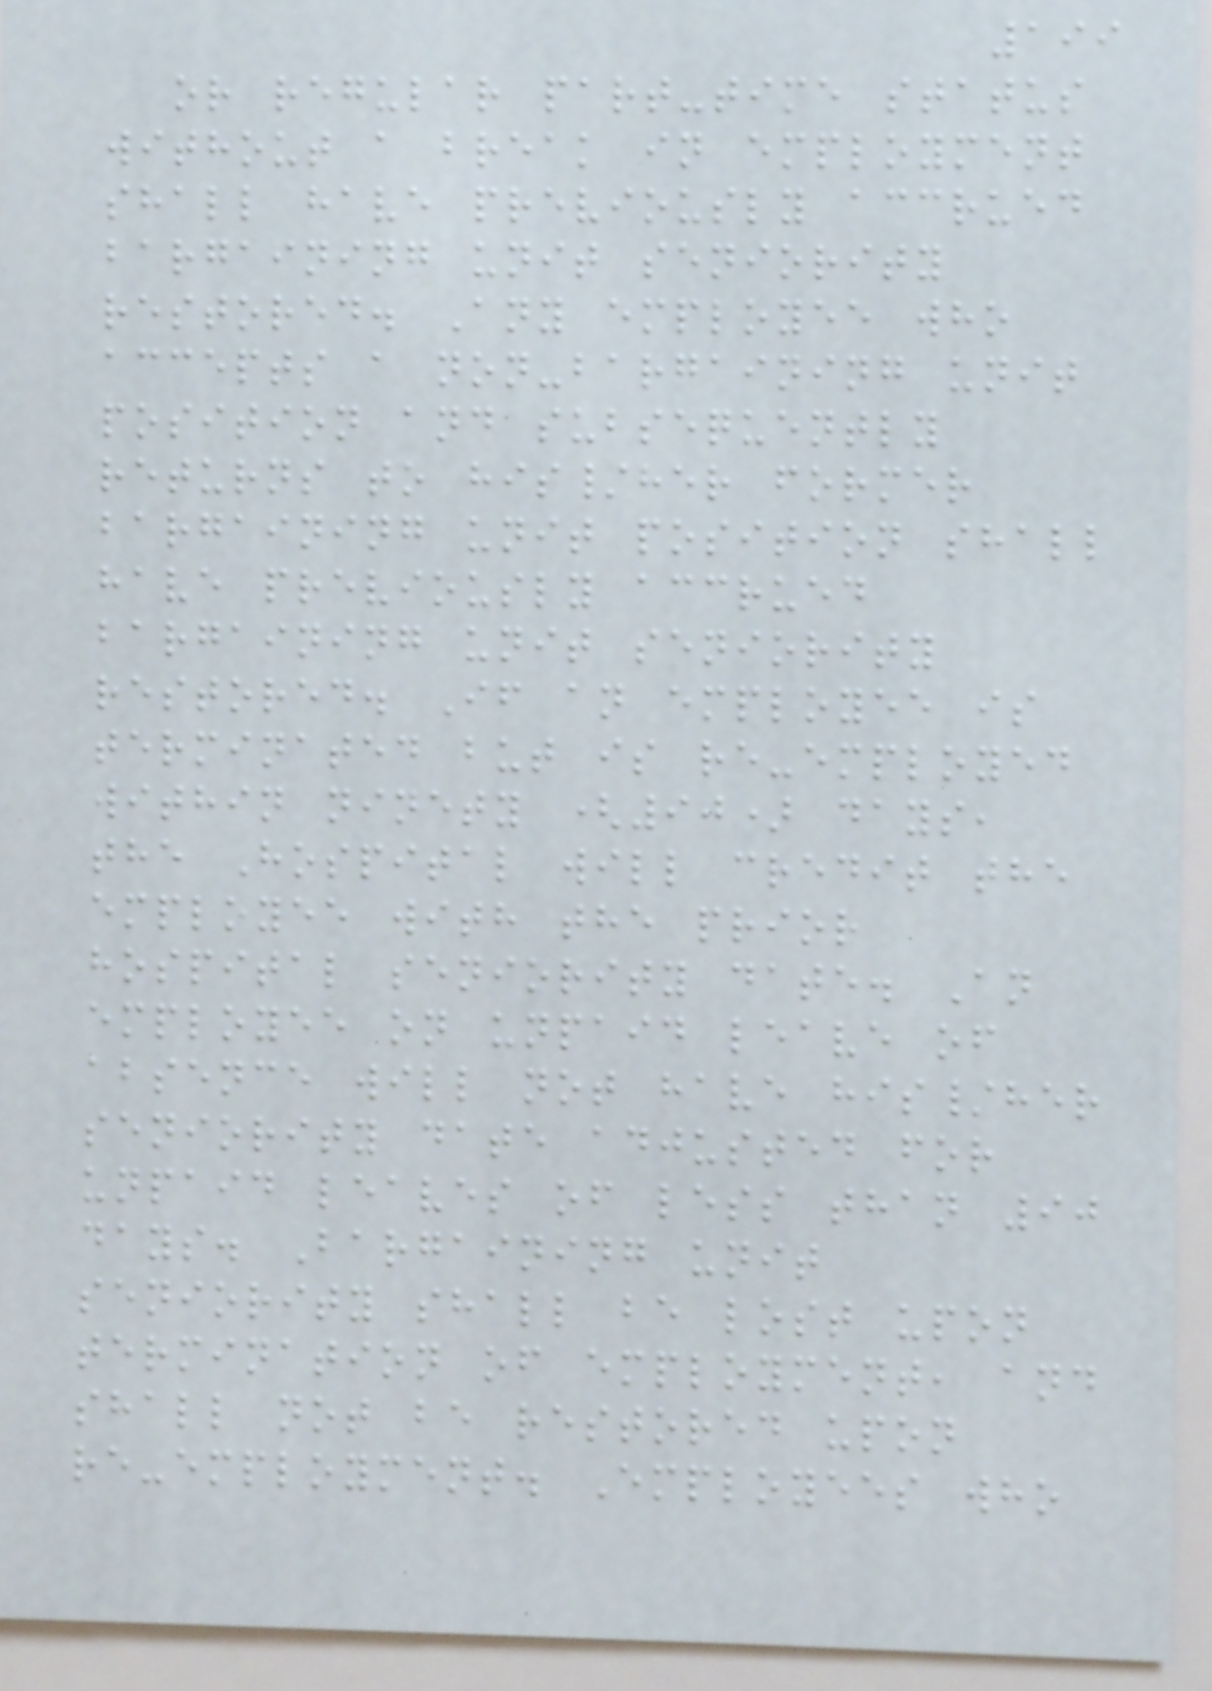199
or regular part-time status
without a break in employment
shall have previously accrued
bargaining unit seniority
restored. Any employee who
accepts a non-bargaining unit
position and subsequently
returns to his/her former
bargaining unit position shall
have previously accrued
bargaining unit seniority
restored. If an employee is
terminated but is re-employed
within ninety (90) days,
the Hospital will credit the
employee with the prior
hospital seniority date. An
employee on unpaid leave of
absence will not have his/her
seniority date adjusted for
unpaid leaves of less than 90
days. Bargaining unit
seniority shall be lost upon
termination of employment, and
shall not be restored upon
re-employment. Employees who
